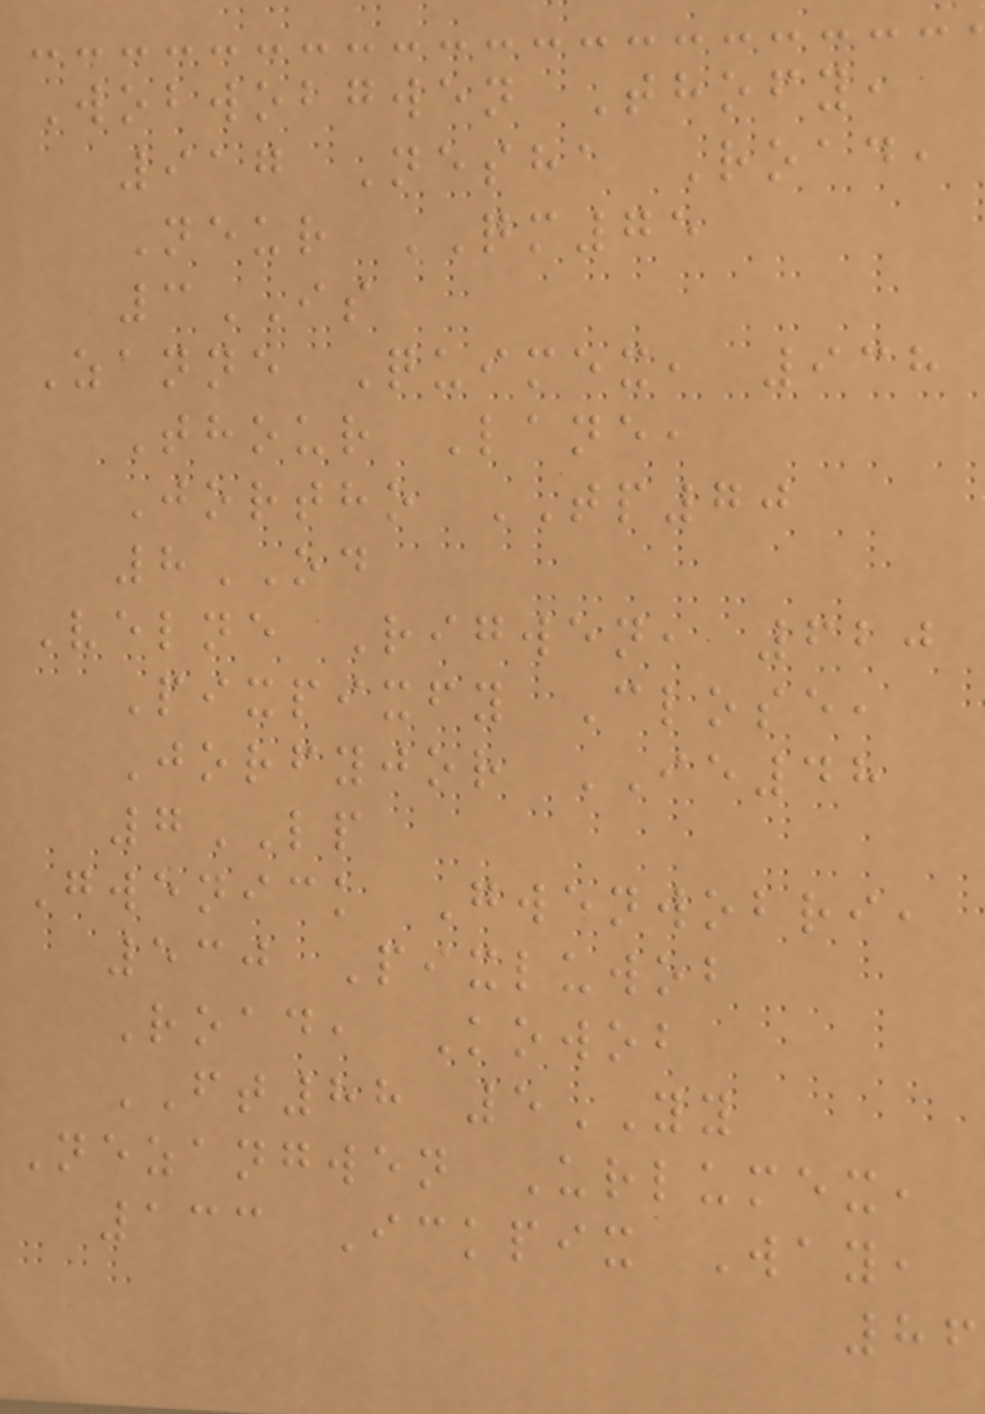Wobwobgwen Thofy,
917 Nesha Road,
Neur QM75
3IS
Zanne Quimex, 938
Thour Lane,
Jortho TP70
8OD
Velne Rigwen, 620
Pixpixfy Close,
Jorfyjor IE48
7LP
Gwenick Gwenwobri,
530 Pixluwob
Road, Kowob
FT88 5YY
Nezangwen Urlumex,
133 Ickpix Way,
86
